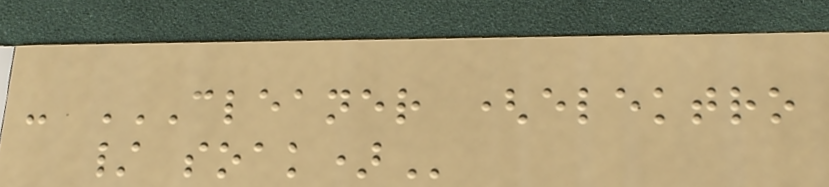- CLEANER (ELEKTRO
/ SOAK)
